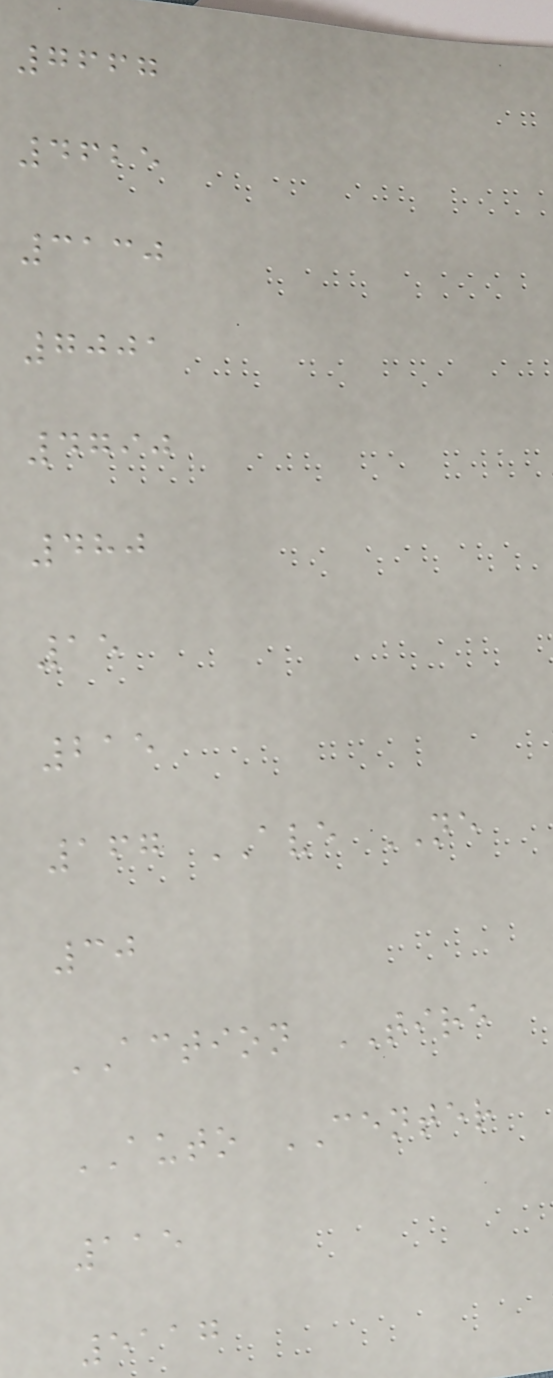7667
4625
3130
7001
4790
480
15
215
167 AVE NE
30
ACTION TIRE
AUTO CENTER
115
5117
